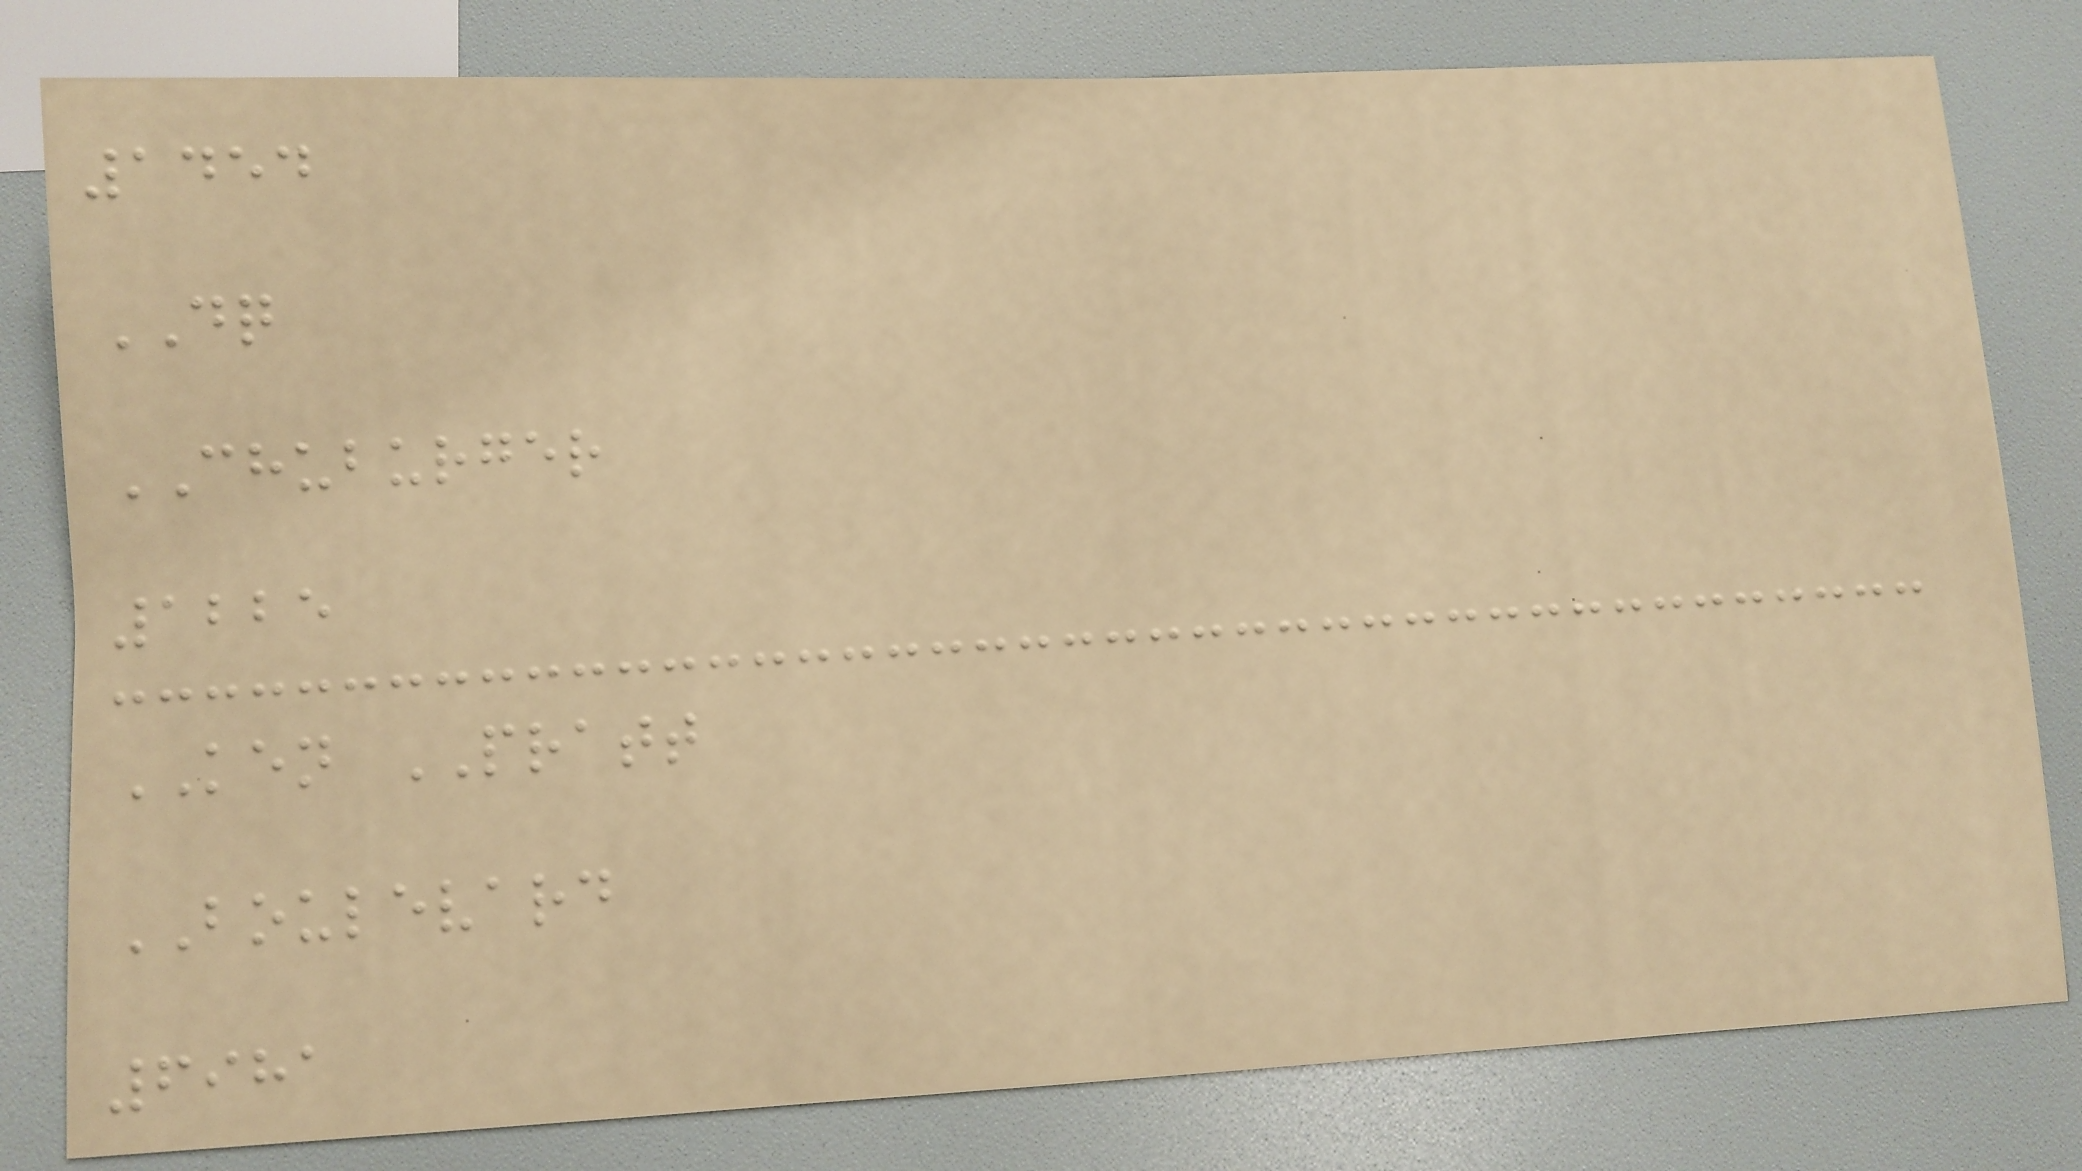1454
DQ
CHUBURGER
1225
KEN PRATT
BOULEVARD
6981
